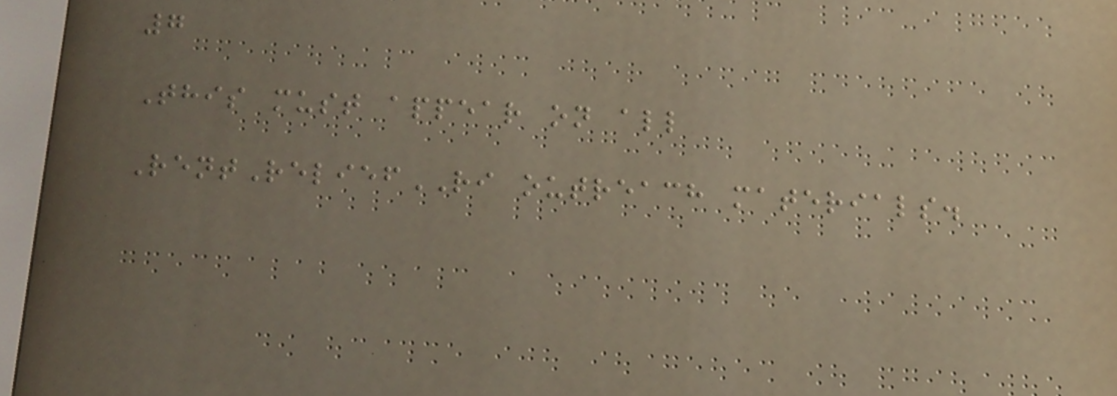7
This must appear on all
RentReliefRI outreach materials.
